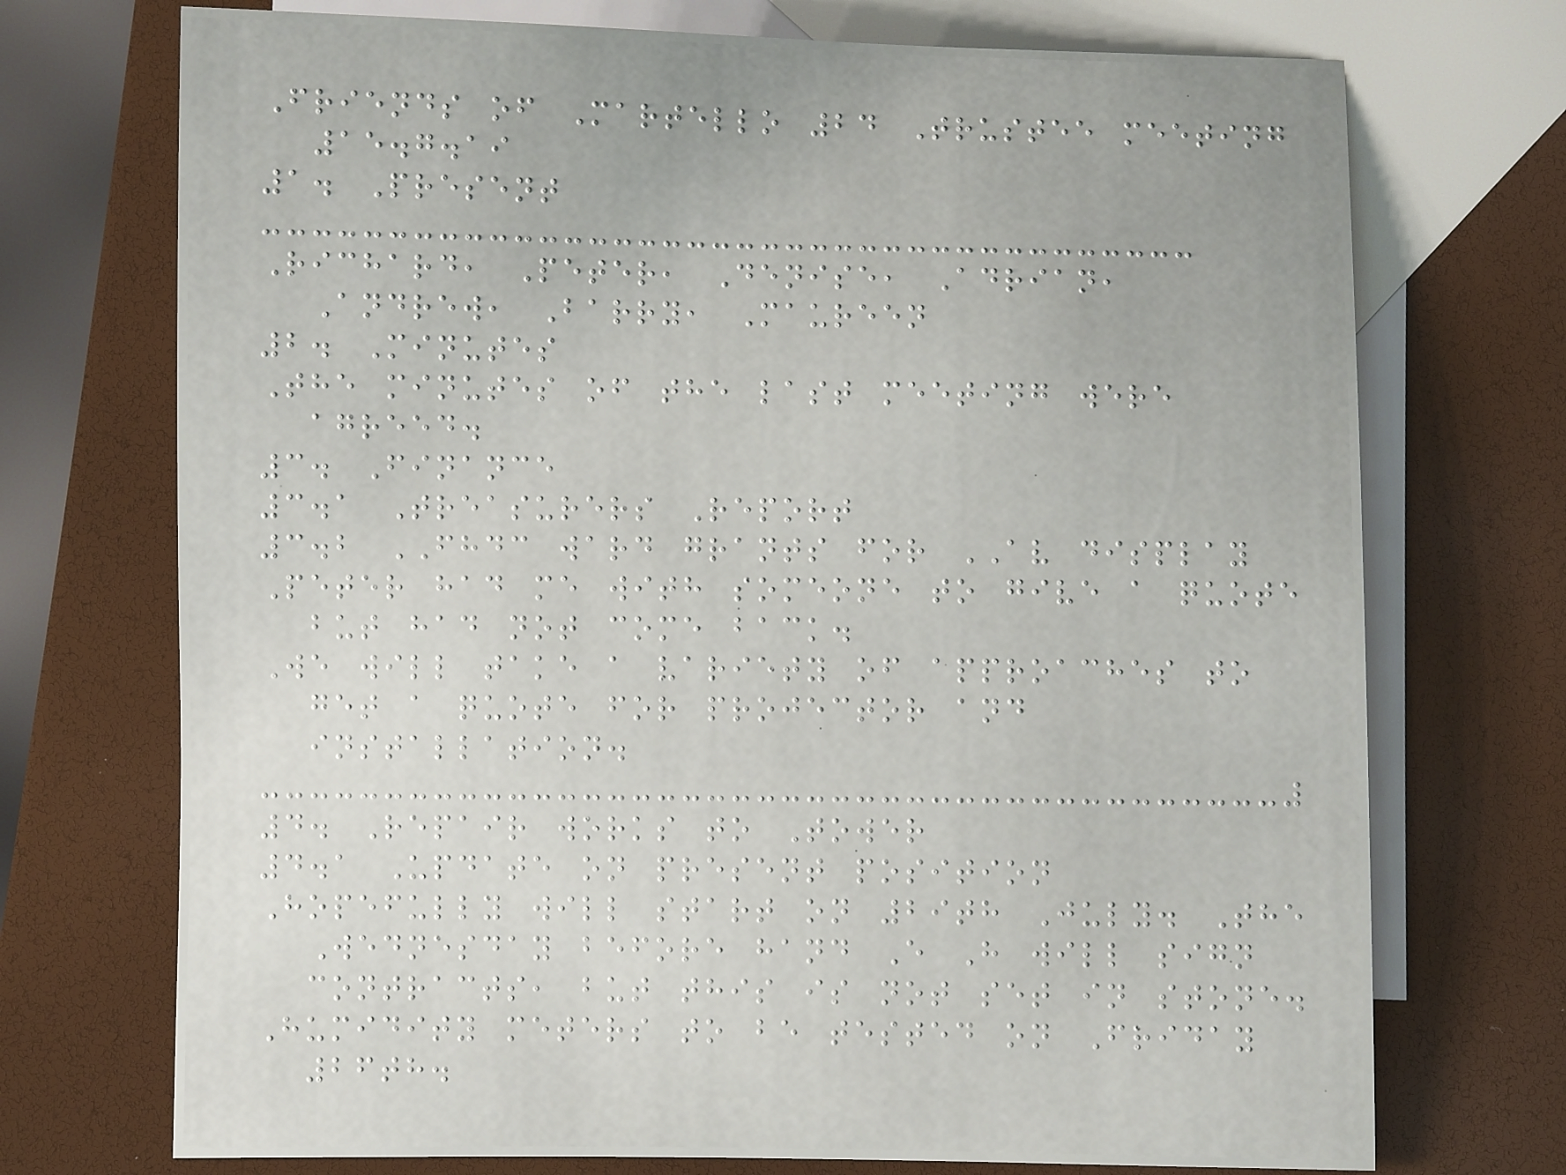Friends of Martello 24 Trustee meeting
15.7.19
1. Present
Richard, Peter, Denise, Adrian,
Andrew, Barry, Maureen
2. Minutes
The minutes of the last meeting were
agreed.
3. Finance
3.1 Treasurers Report
3.2 FHDC ward grants for AV display
Peter had me with someone to give a quote
but had not come back.
We will take a variety of approaches to
get a quote for projector and
installation.
4. Repair works to Tower
4.1 Update on present position
Hopefully will start on 29th July. The
Wednesday before hand E H will sign
contracts, but this is not set in stone.
Humidity meters to be tested on Friday
26th.
